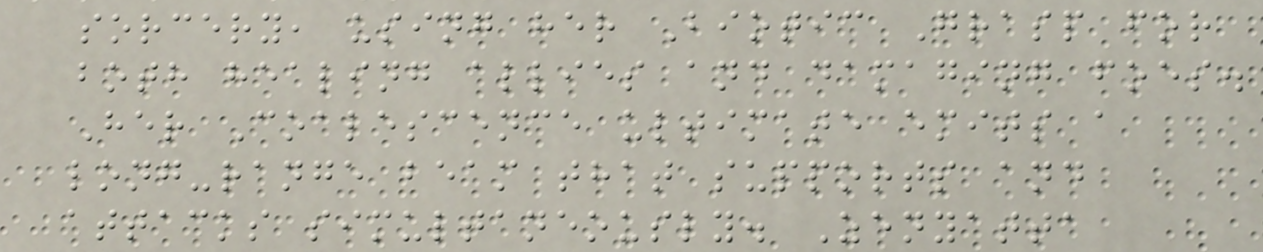sorcery, using her Biotic Grasp for
both healing allies and damaging foes.
Her Coalescence ultimate emits a
long-range beam that supports and
attacks simultaneously. Zenyatta
